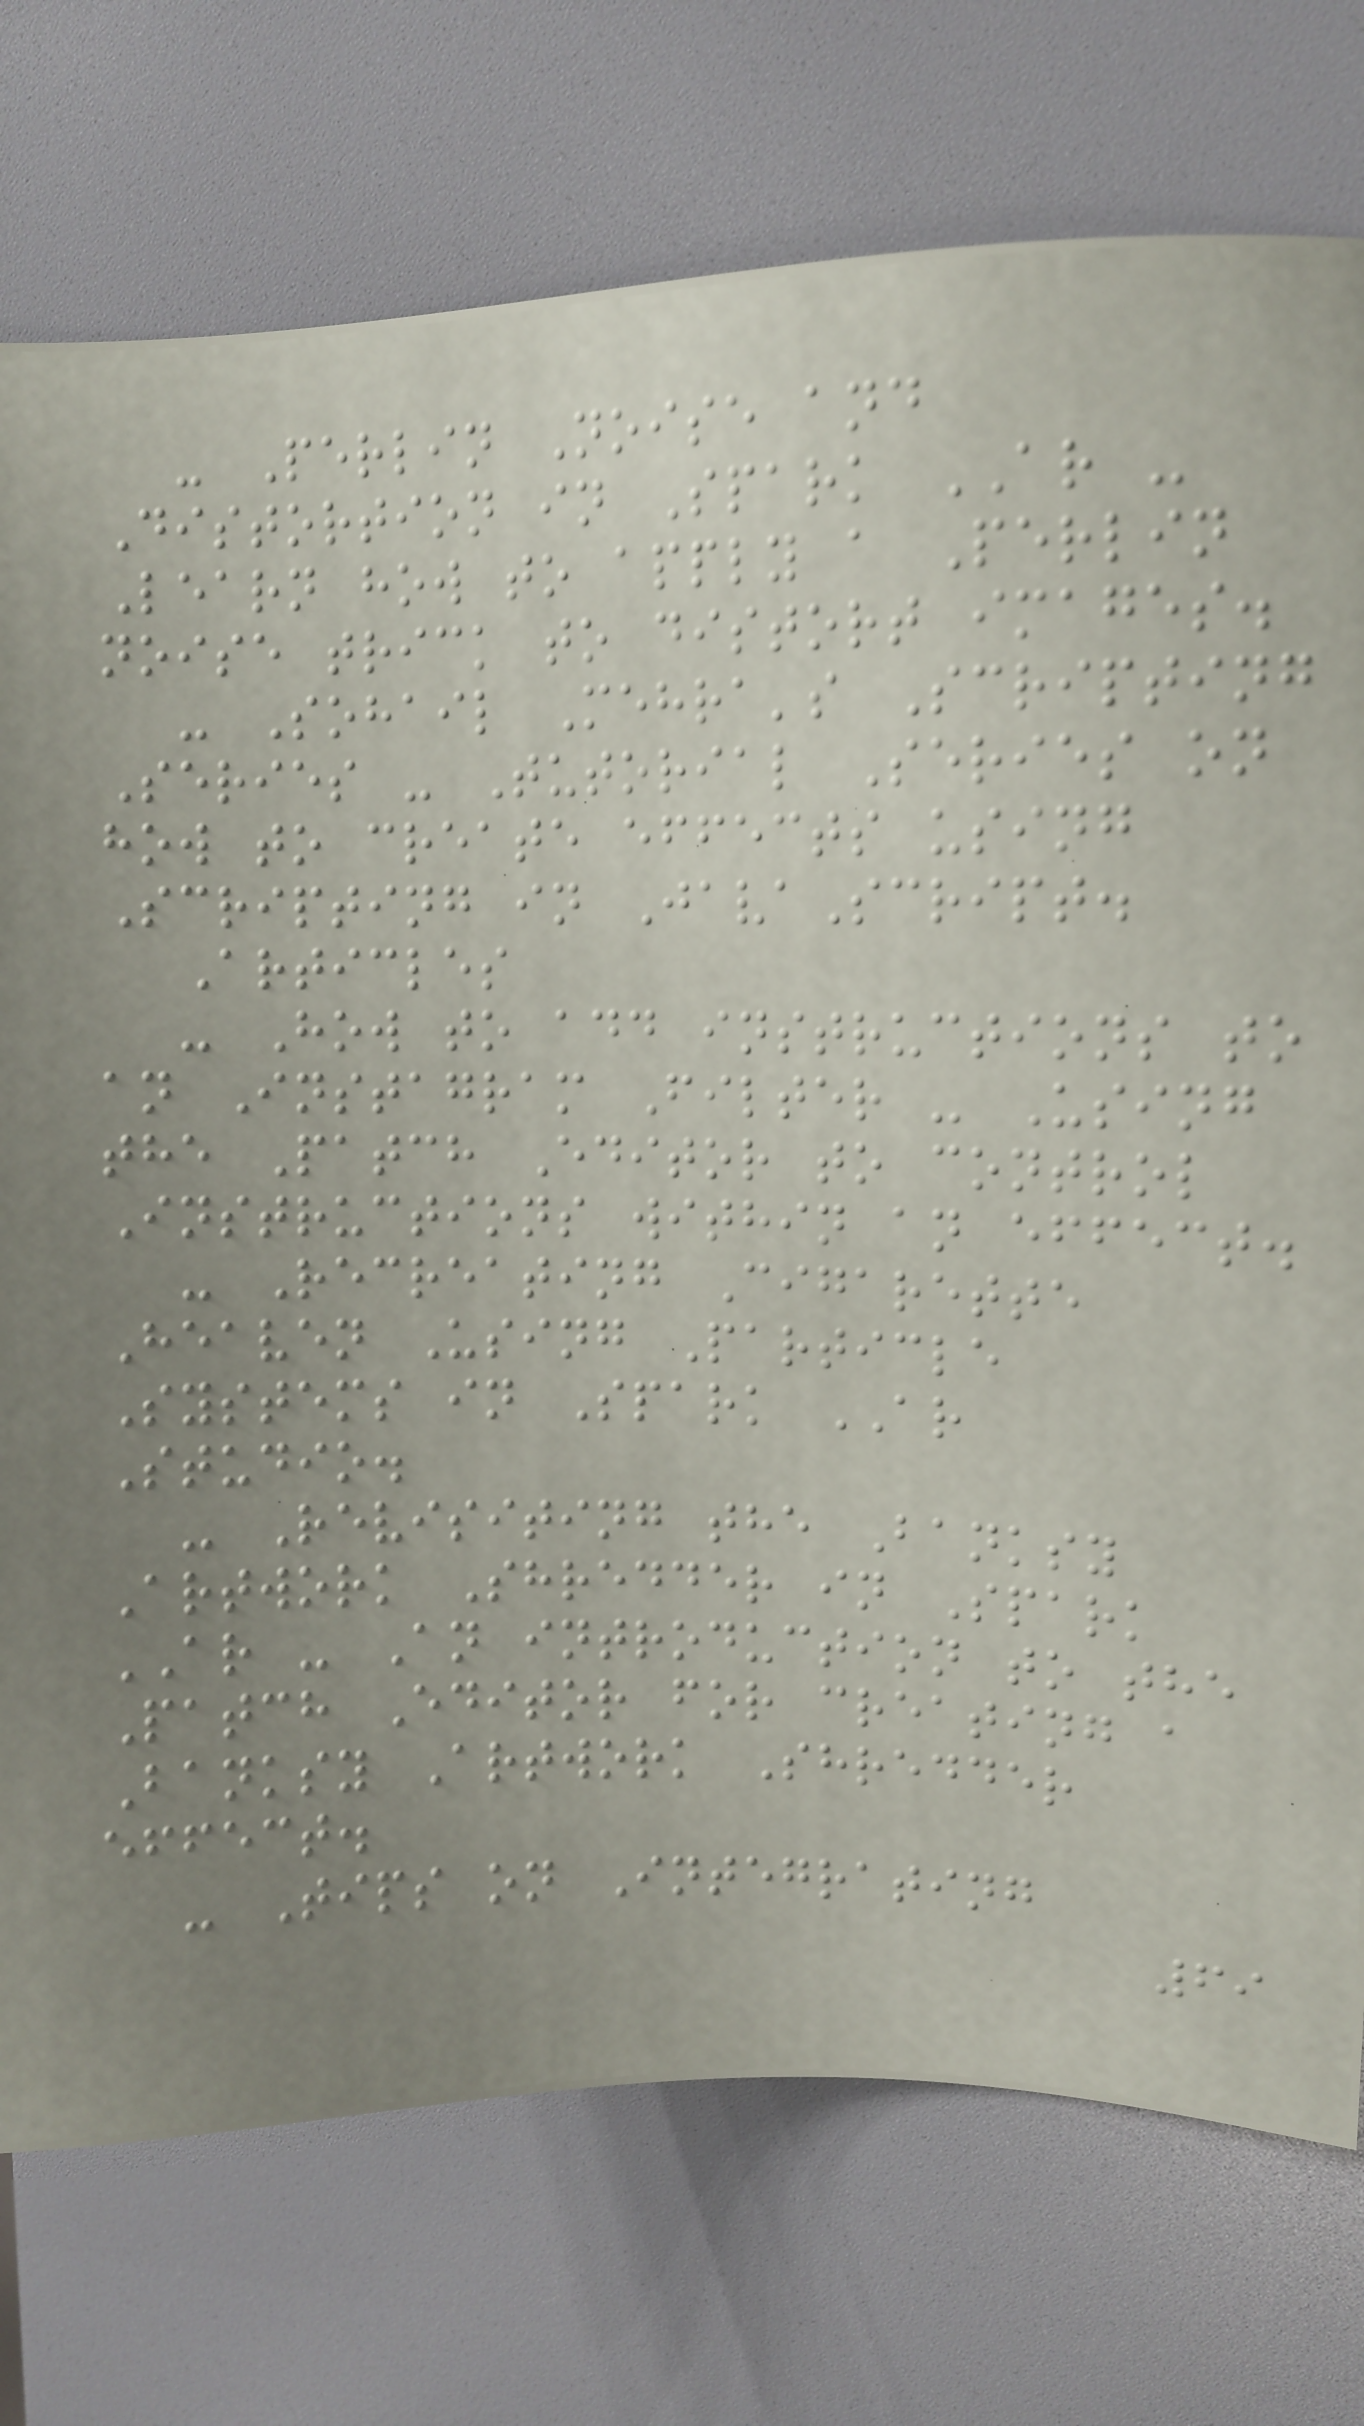- Perlin Noise and
Distortion in Spark AR -
Learn how to apply a Perlin
noise trick to distort images.
- Sohail Mehra's Scripting
Series - Tutorial Series on
how to create effects using
Scripting in JavaScript.
Articles
- How to add instructions to
an Instagram Filter - Using
the Patch Editor to control
Instructions within an effect.
- Recreating Cigarette
Heaven Using Particle
Systems in Spark AR
Studio.
- Revisiting the Banksy
Artwork Shredder in Spark
AR - An introduction to the
Patch Editor for creating a
Banksy Artwork Shredder
effect.
- Tips on Integrating
69
